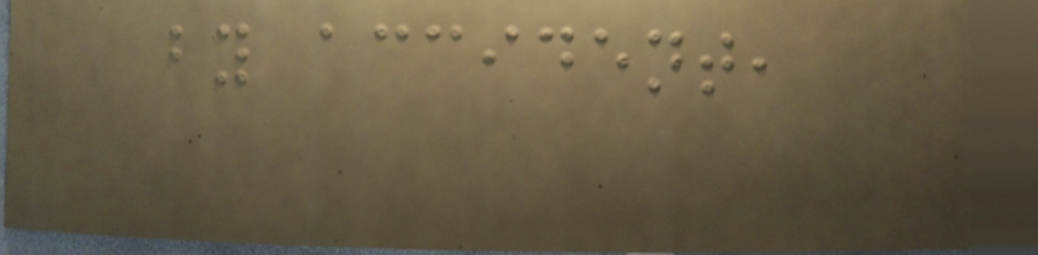by accident,
